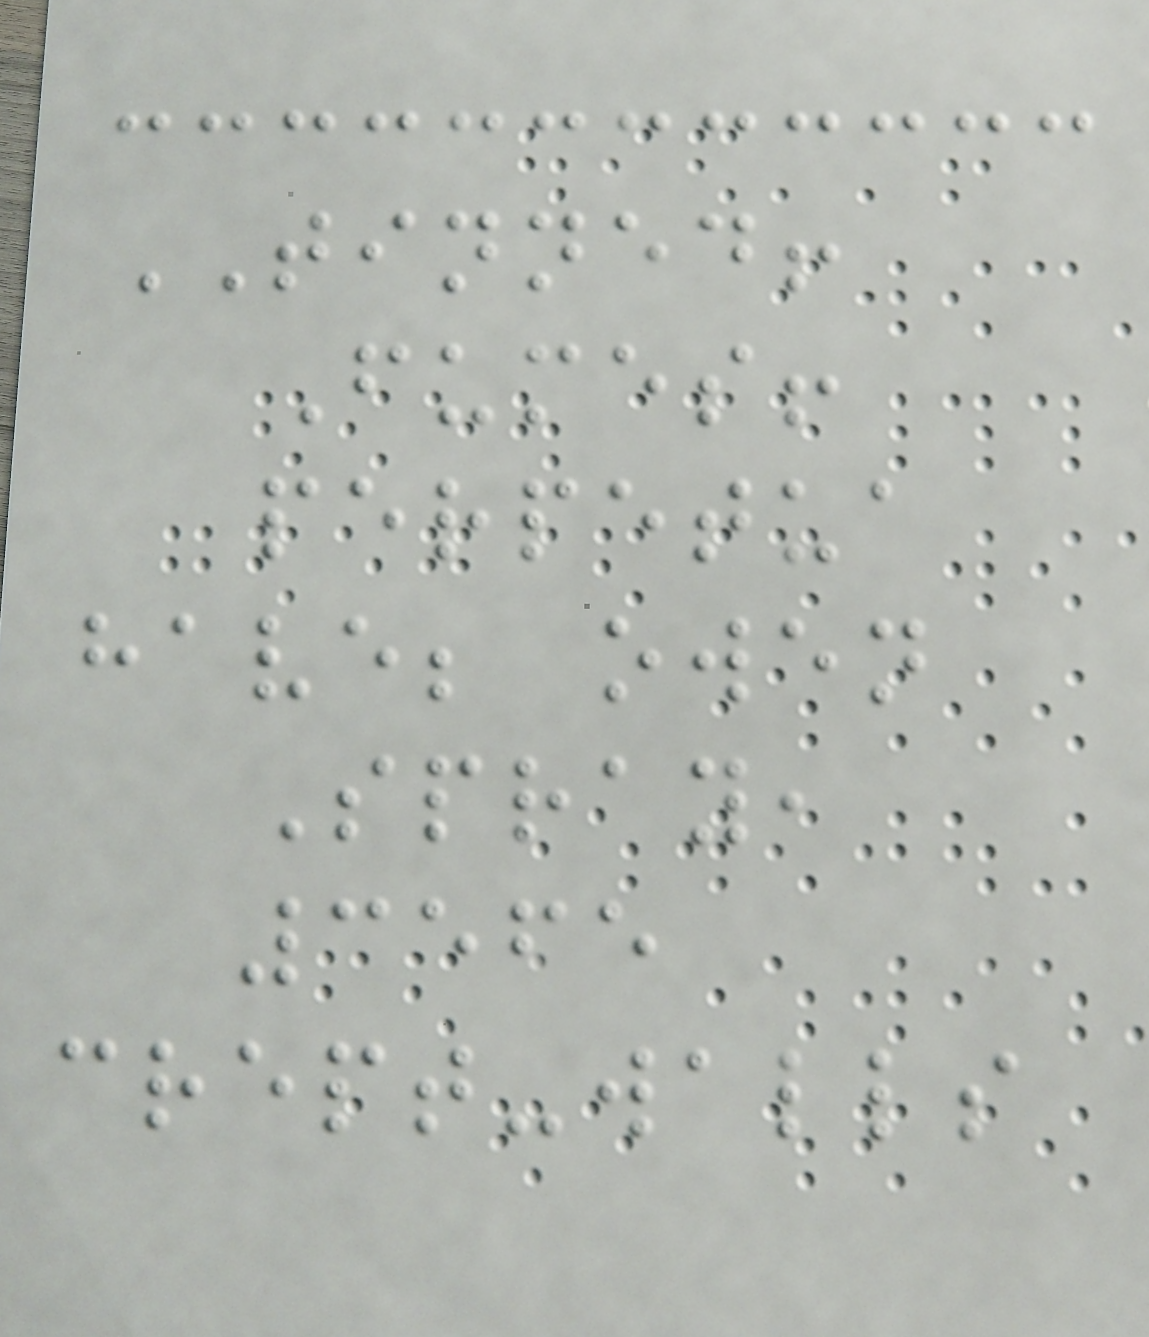TINNED!
Fumes!
perpetua
have; owen
Spray,
3565
crept-walls
